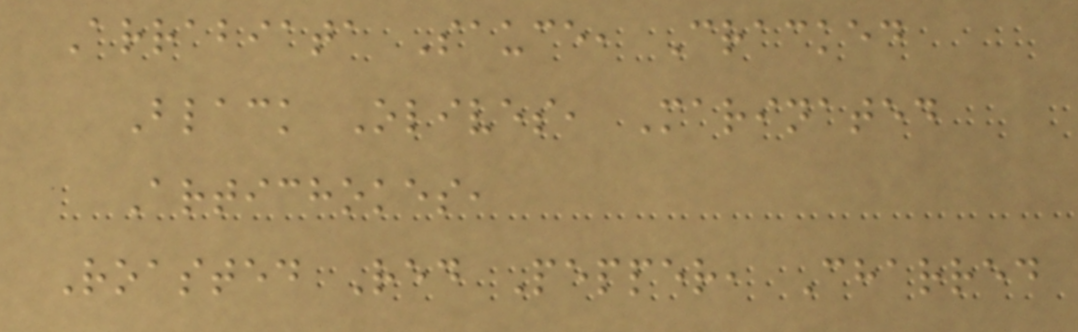Arrabiata Sauce, Cracked
Black Olives, Marinated
Artichokes,
Roasted Red Pepper, Charred
